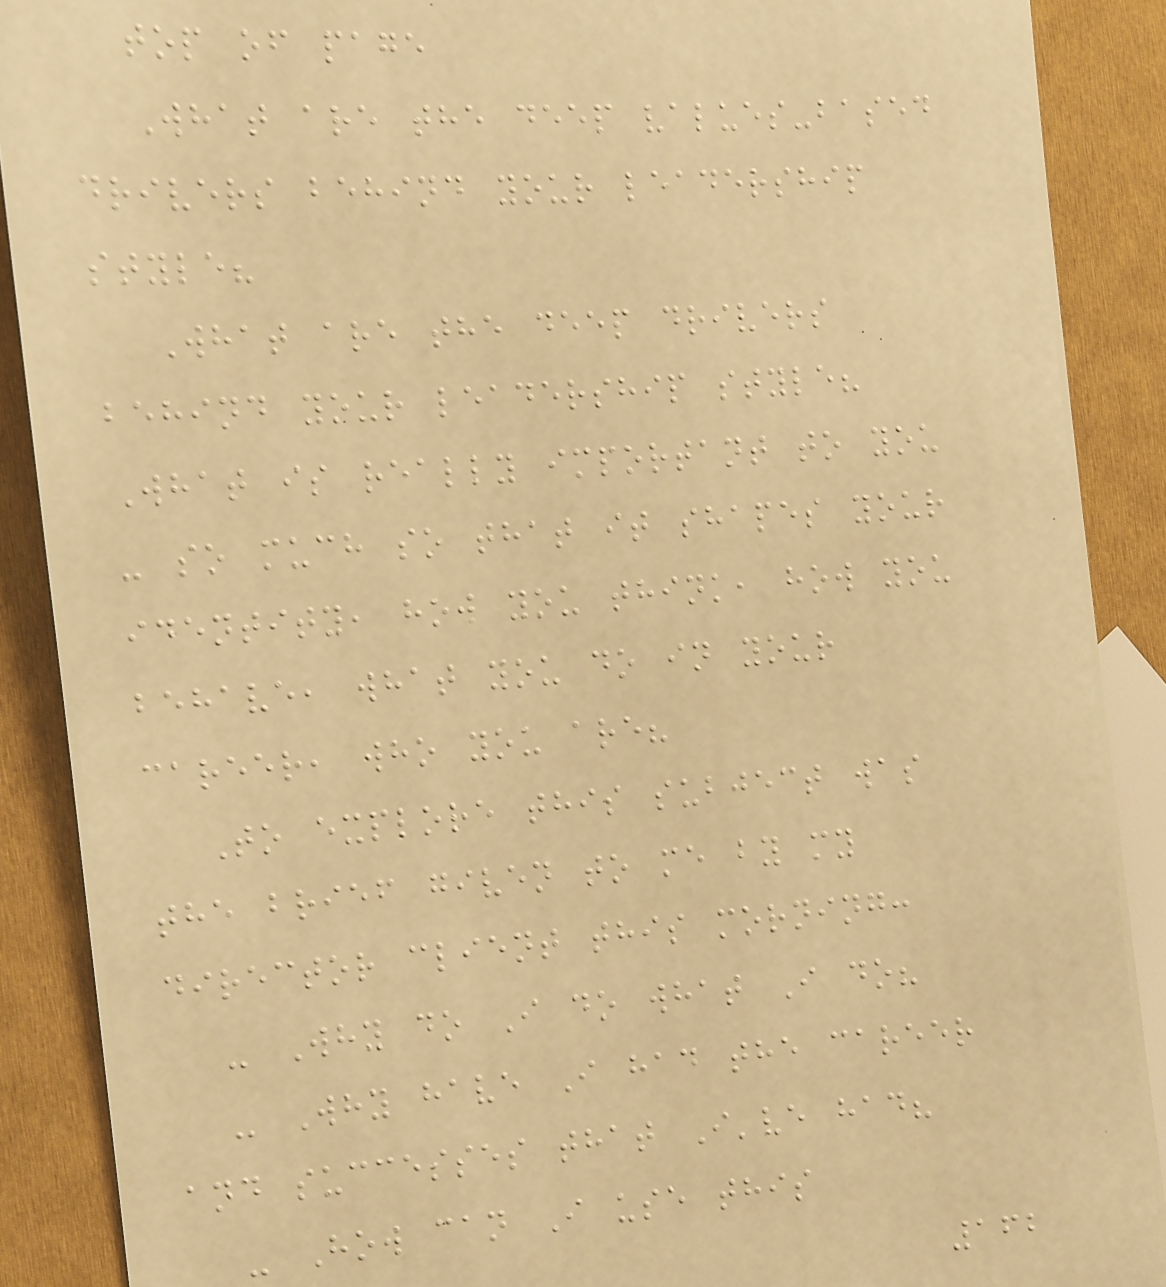top of page
What are the deep values-based
drivers behind your leadership
style?
What are the deep drivers
behind your leadership style?
What is really important to you
- so much so that it shapes your
identity, how you think, how you
behave, what you do in your
career, who you are?
To explore this subject was
the brief given to me by my
director client this morning:
- Why do I do what I do?
- Why have I had the career
and successes that I've had?
- How can I use this
162
